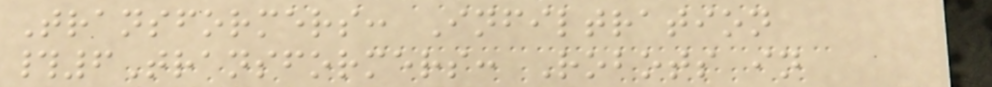Transformers: Infiltration
#6Transformers: Robots in
